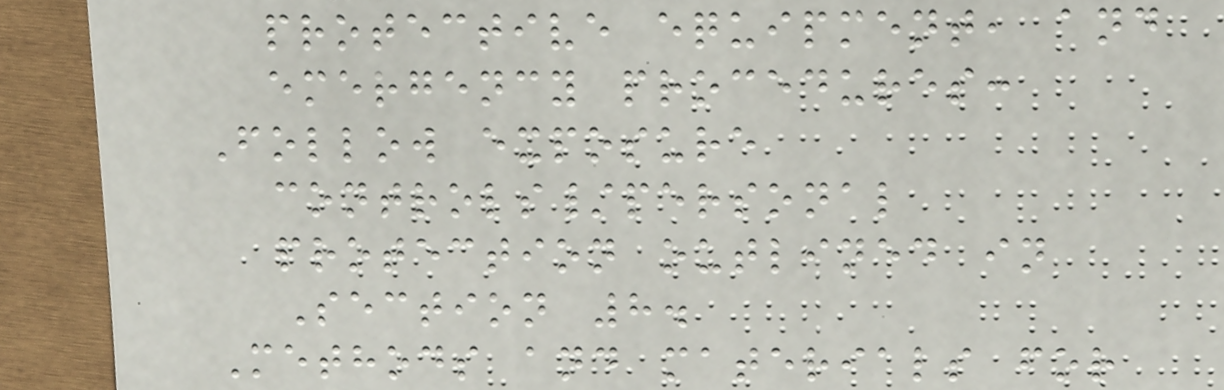protective equipment, and
emergency procedures:
Follow exposure
controls/personal
protection outlined in
Section 8.
Methods and materials for
